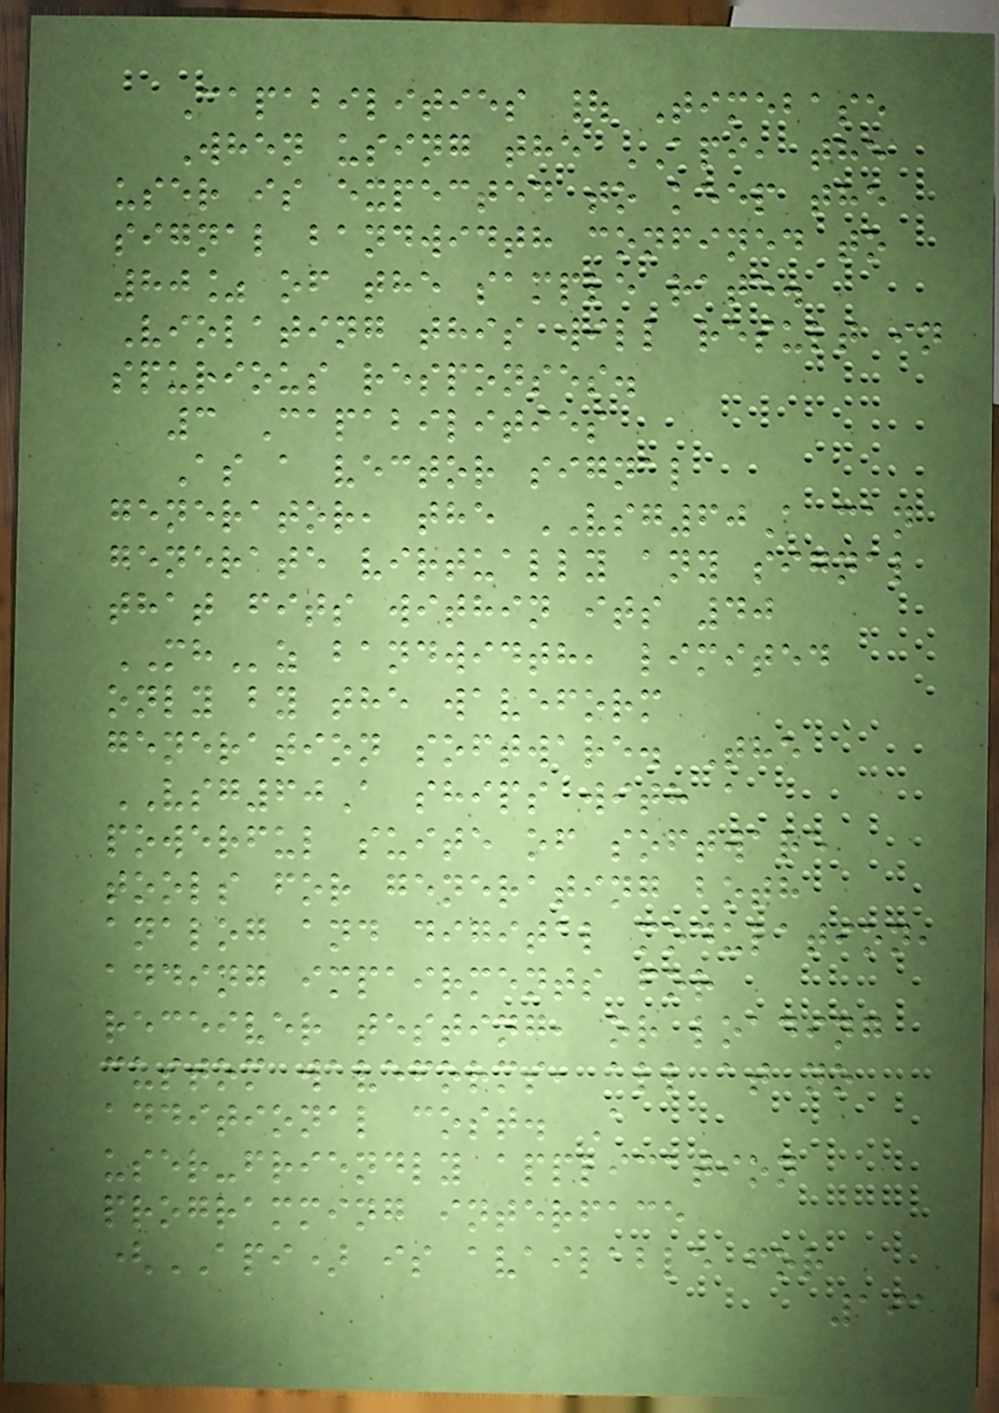Capabilities | Timebase
When using the API, the
user is expected to keep the
signal bandwidth confined to
80% of the sample rate.
Violating this will result in
spurious responses.
3 Capabilities
As a vector signal
generator, the VSG60A can
generate virtually any signal
that fits within its 40
MHz bandwidth, limited
only by the waveform
generation software. The
VSG60A ships with a
powerful suite of software
tools for generating both
analog and digital modulation,
adding impairments for
receiver testing, or loading
custom waveforms, all at no
additional cost. A
user-friendly application
programming interface
(API) is available for
191
